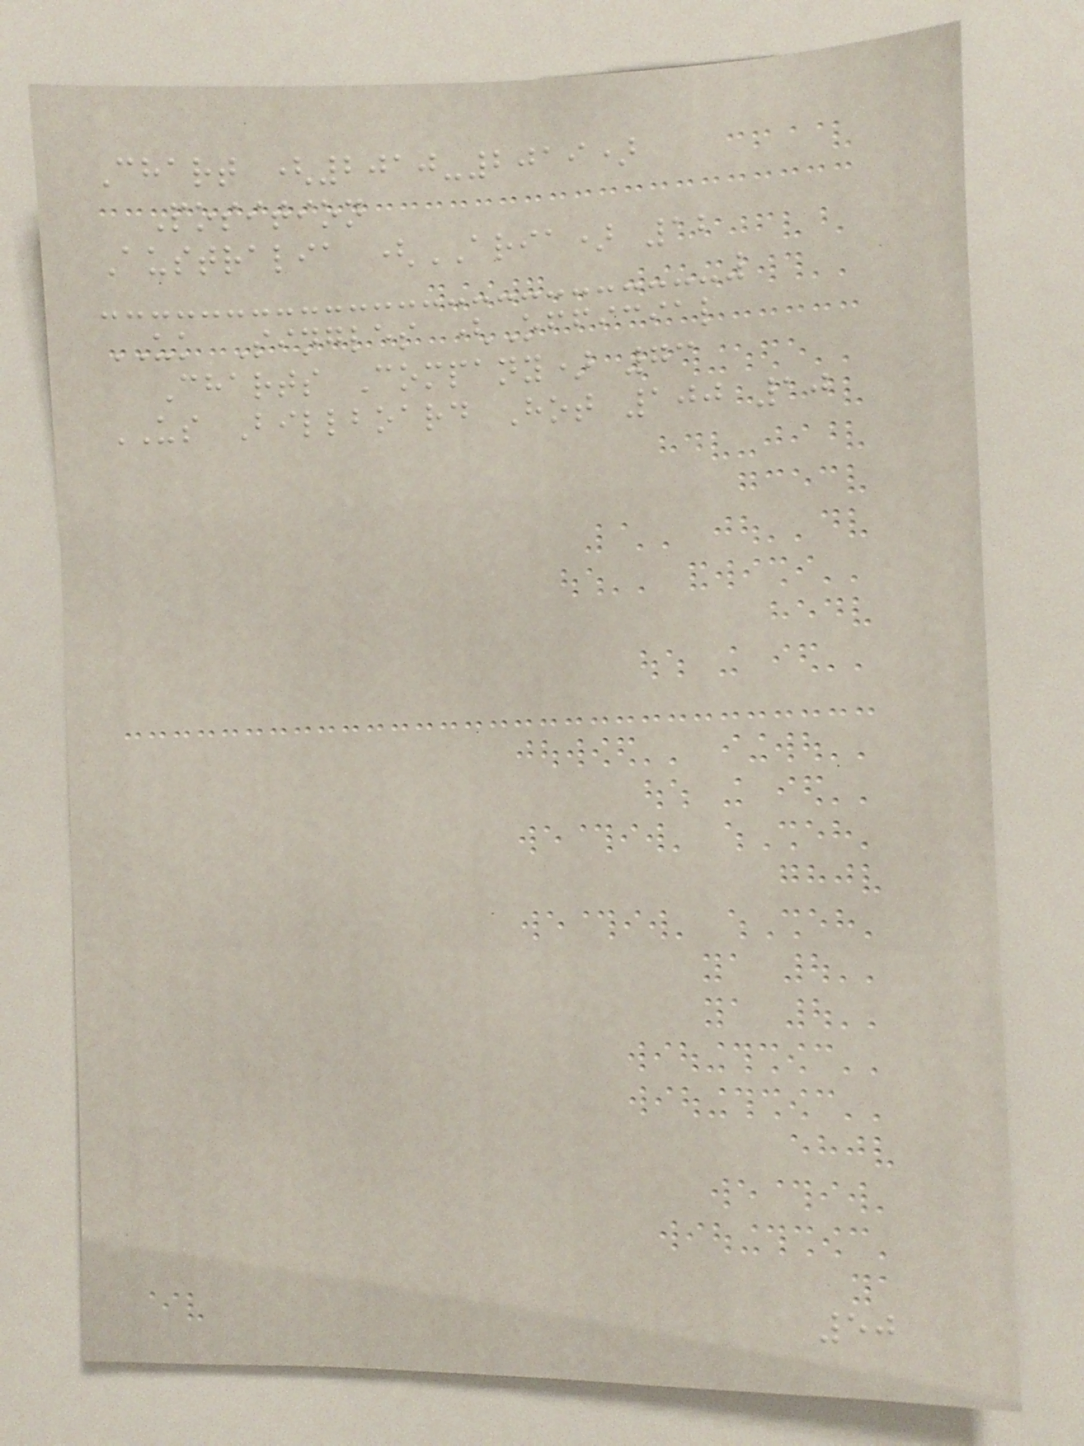Chart (2010-2019)
Position
Australia (ARIA) 12
UK Singles (Official
Charts Company) 73
US Billboard Hot 100 10
50
